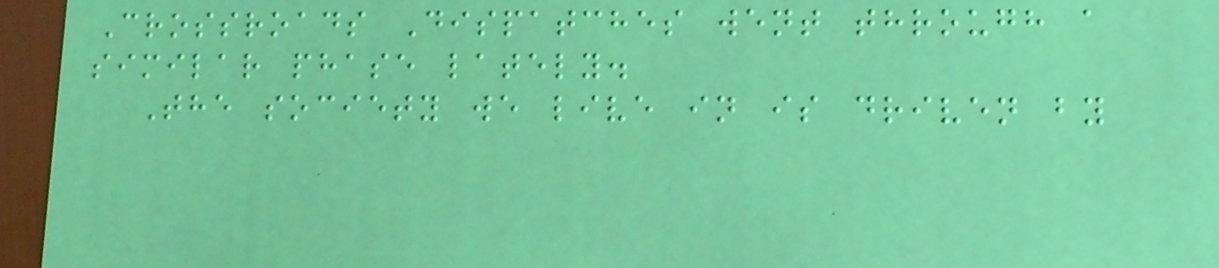Crossroads Dispatches went through a
similar phase lately.
The society we live in is driven by
